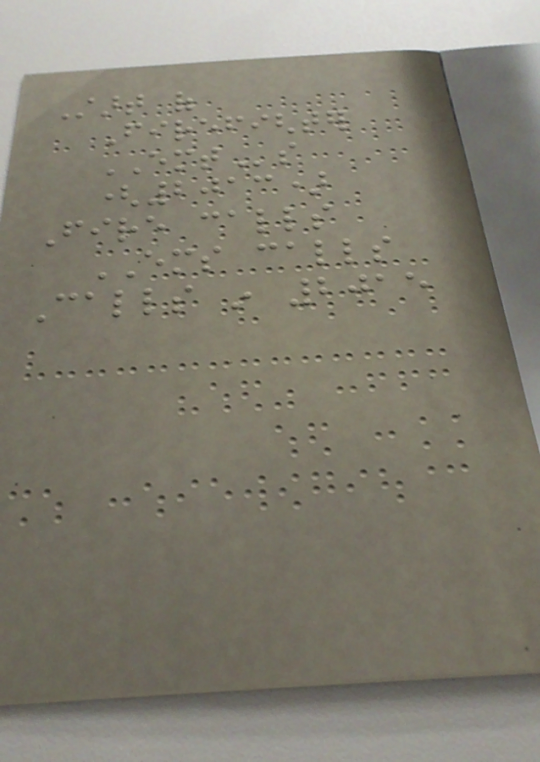Start of
Firefighter
EMTs
(2013)
Fire calls
EMS calls
Calls in 2015
